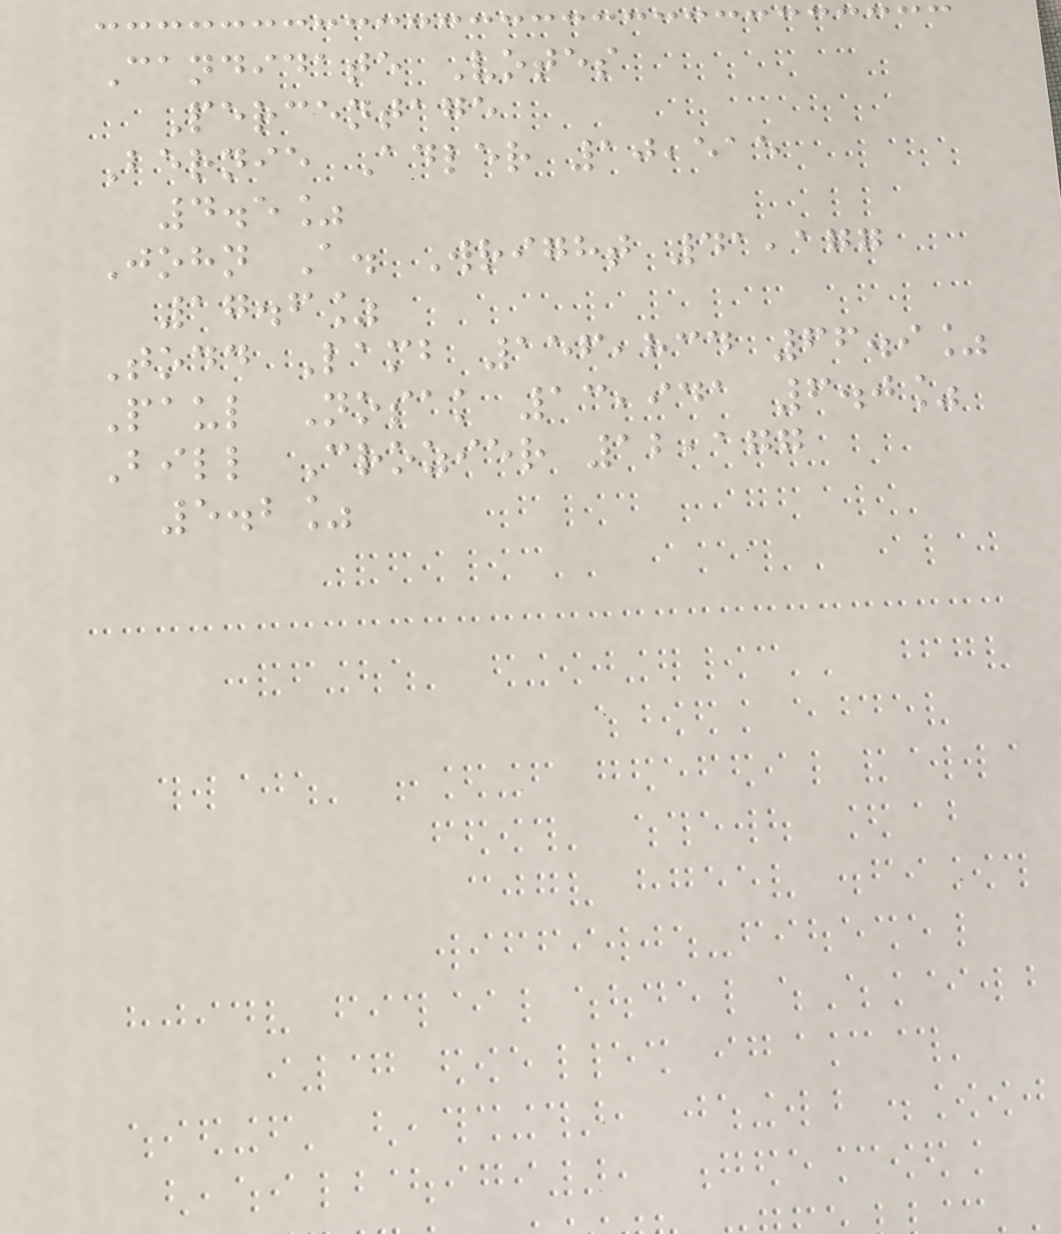Candidate Votes
Percentage
Bernie Adler 10,515
4.5%
John A. Wright 41,177
17.6%
Todd Lamb 156,834 66.9%
Paul Nosak 13,941 6.0%
Bill Crozier 12,177
5.2%
